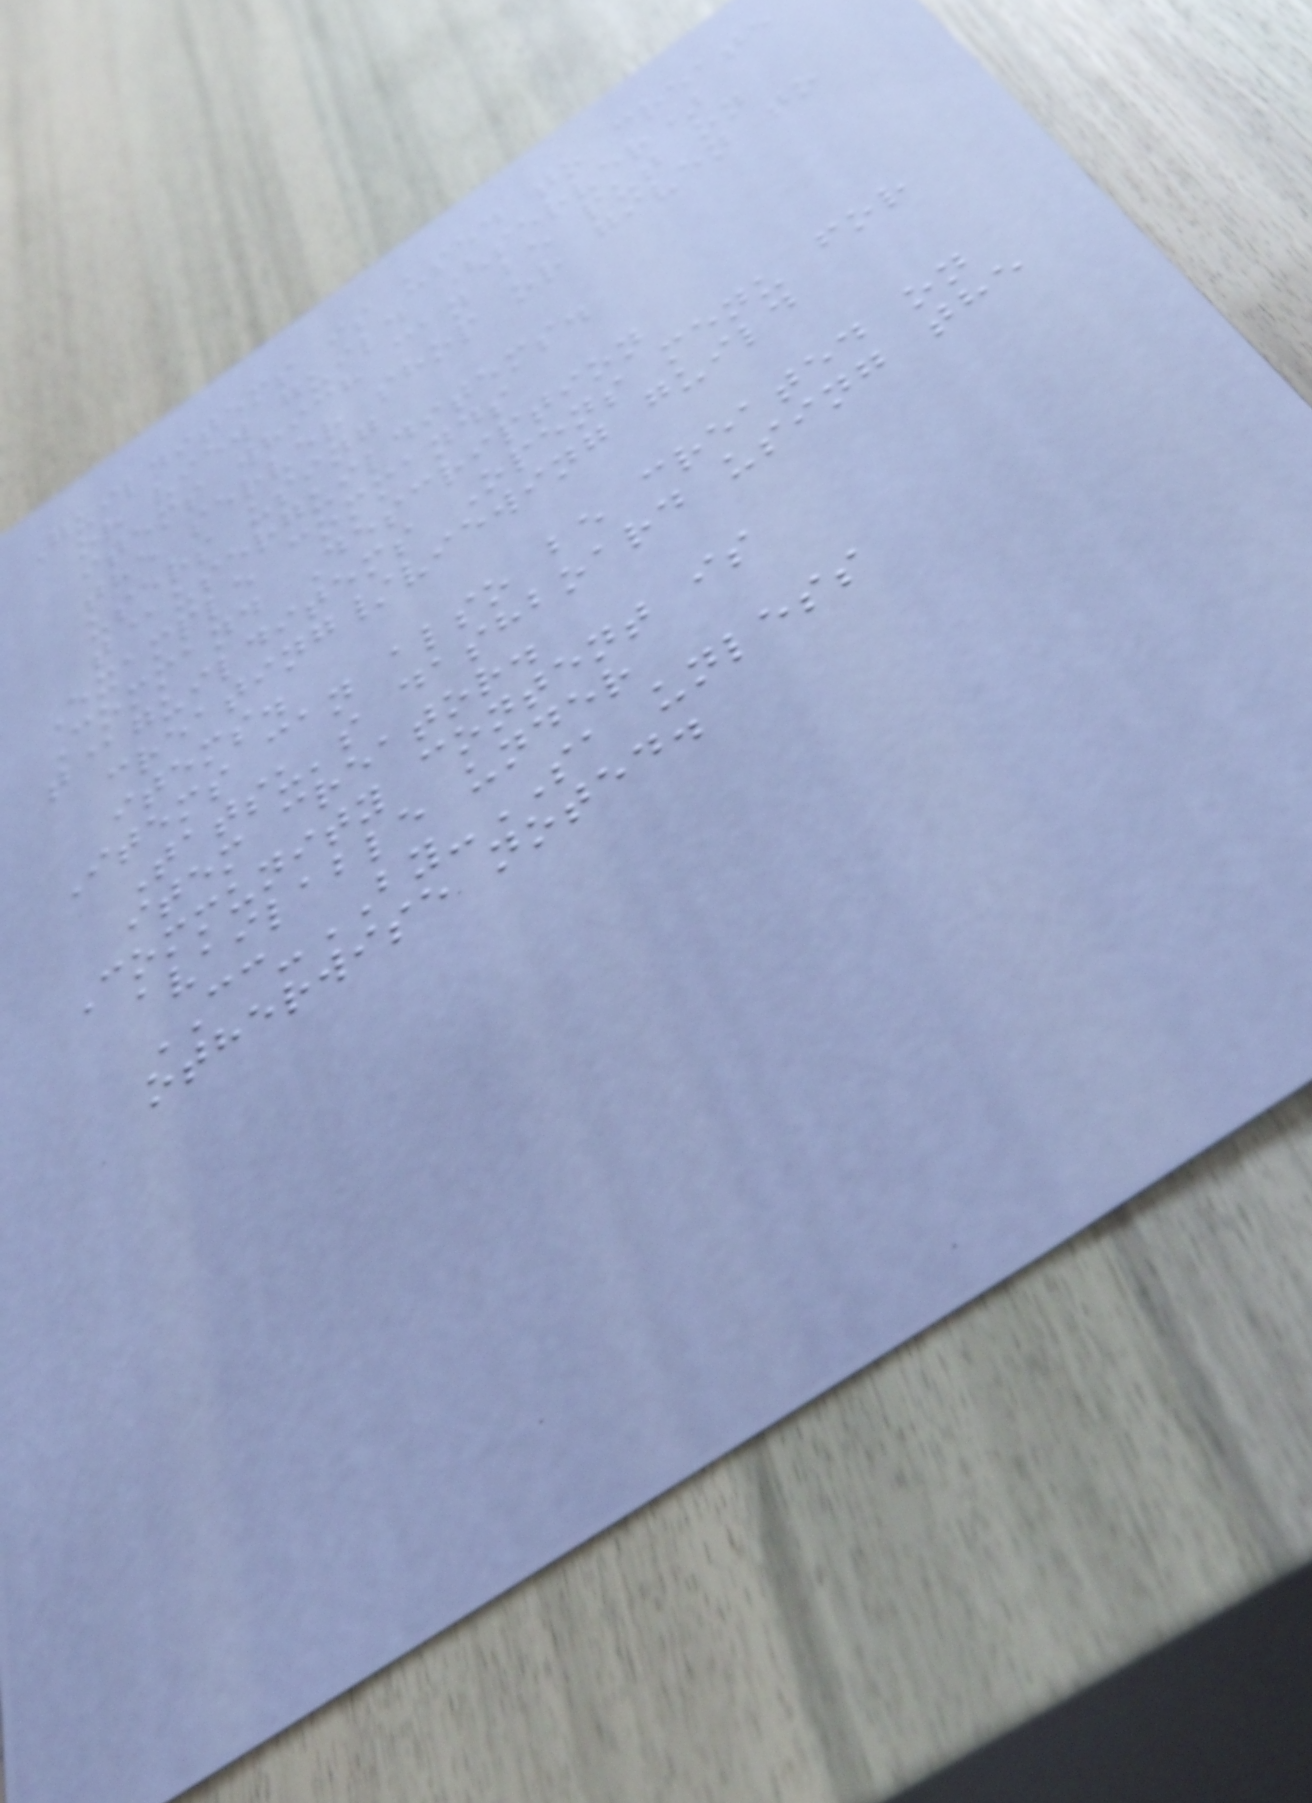Guilditems is used to create
or view guild (server)
items which can be put on
the server shop or given to
users using
t@userguilditems.
Example commands
Command Description
t@guilditems Opens menu for
creating/viewing guild
items.
Items can also be created on
Tatsu's dashboard using the
item creator.
Community content is
available under
CC-BY-SA unless
otherwise noted.
